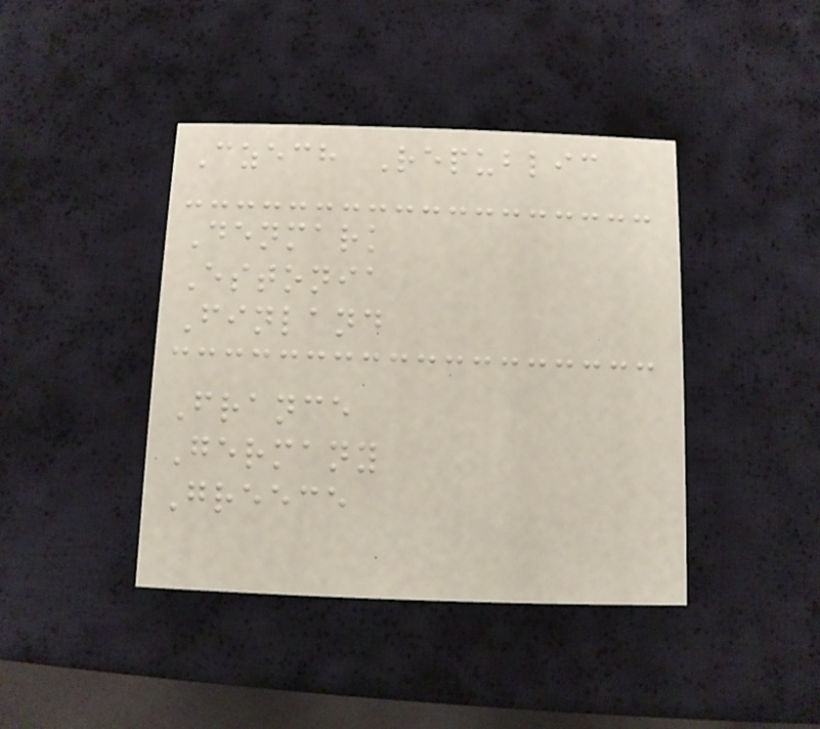Czech Republic
Denmark
Estonia
Finland
France
Germany
Greece
